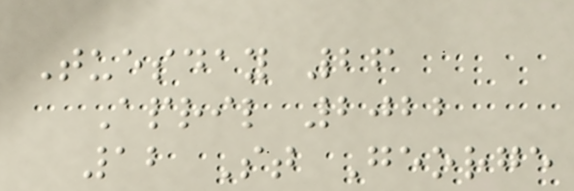Tuesday 26
April 2022
12 St George
